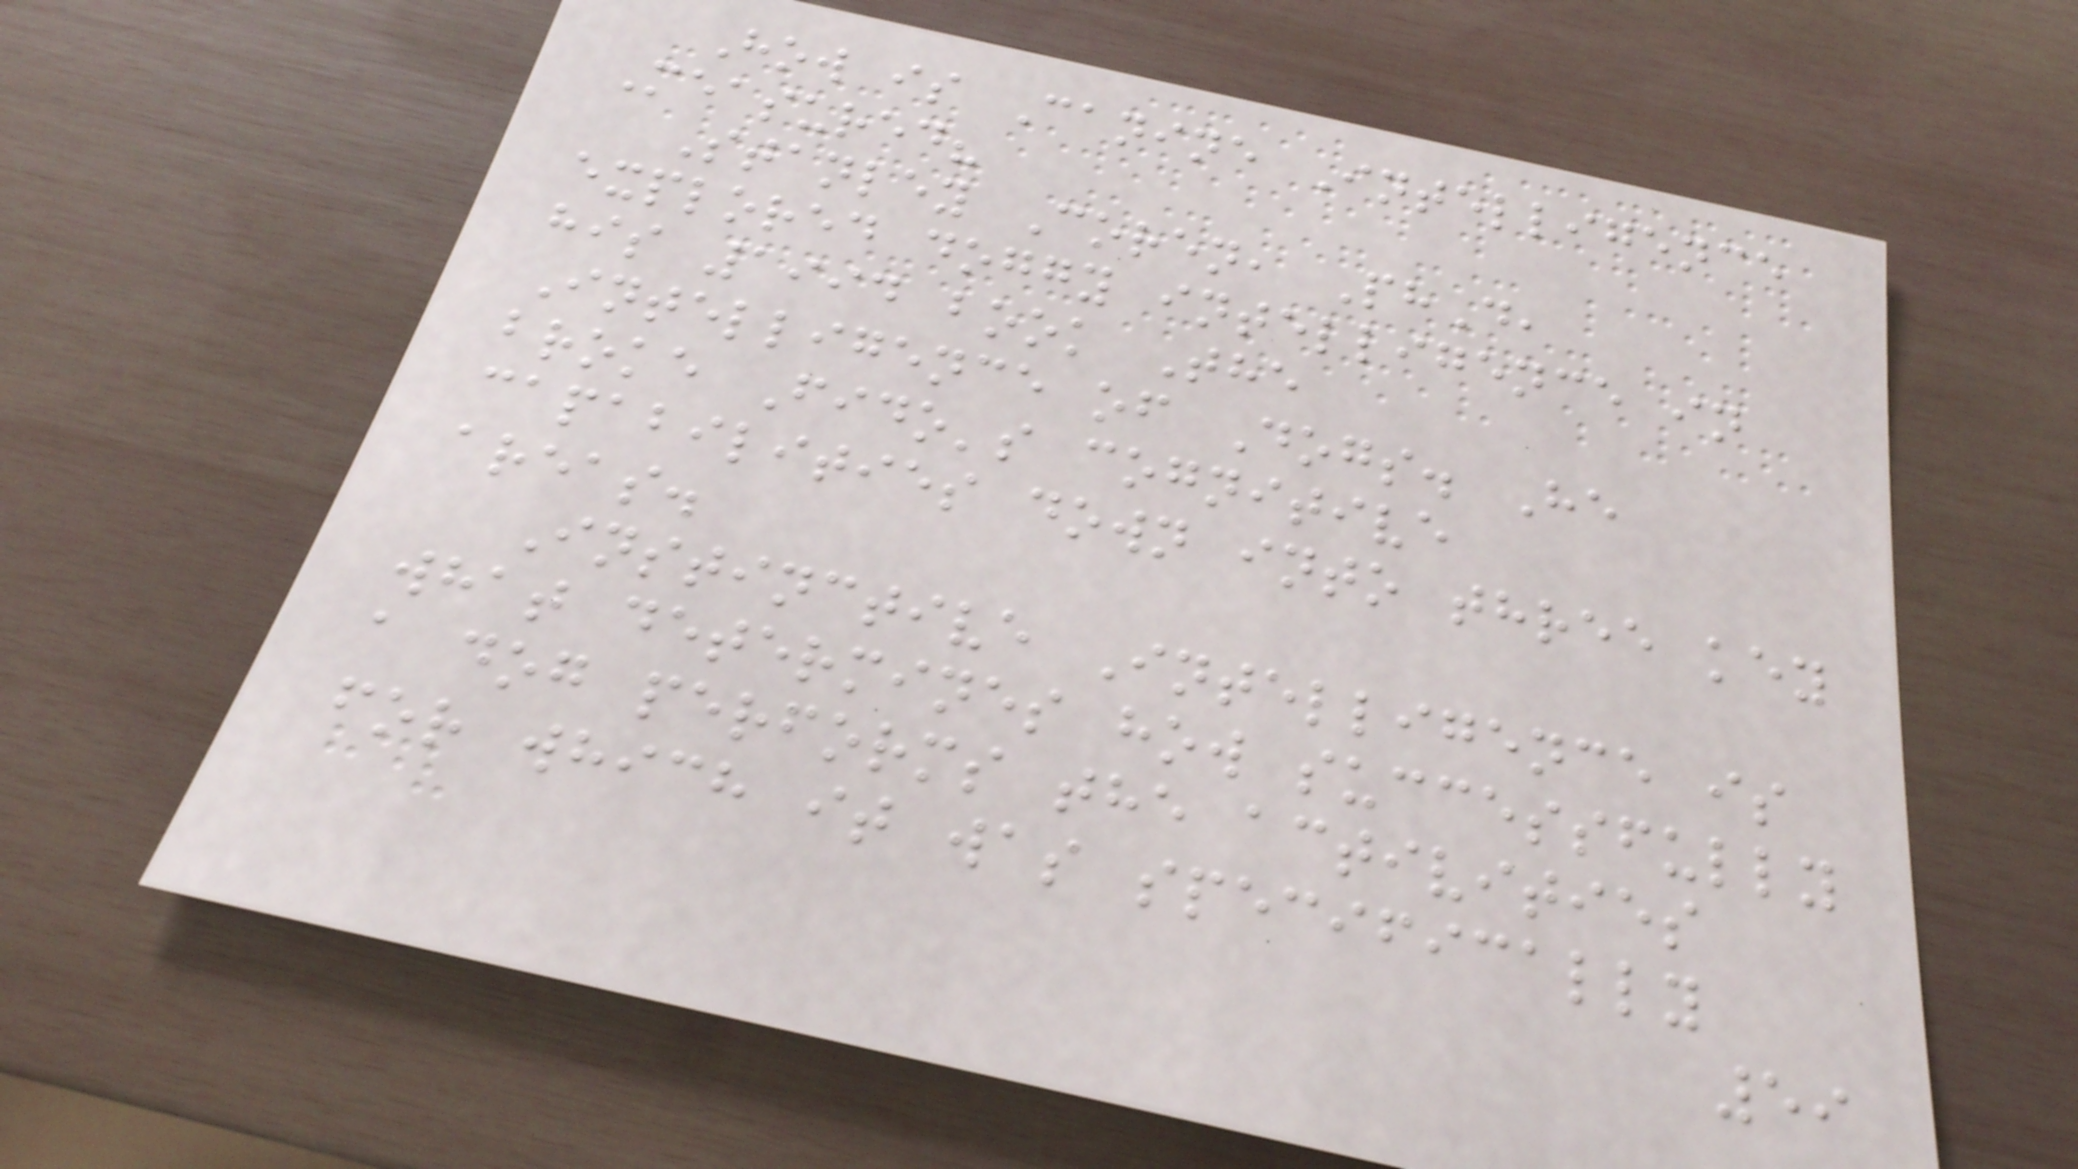How is Canine Intelligence
Measured?
Stanley Coren, PhD,
explored doggy intelligence in
his 1994 book The
Intelligence of Dogs. He
broke Fido's cognitive
capabilities down into three key
areas.
Instinctive Intelligence is
what determines how successfully
a dog performs the activities
for which it was specifically
59
